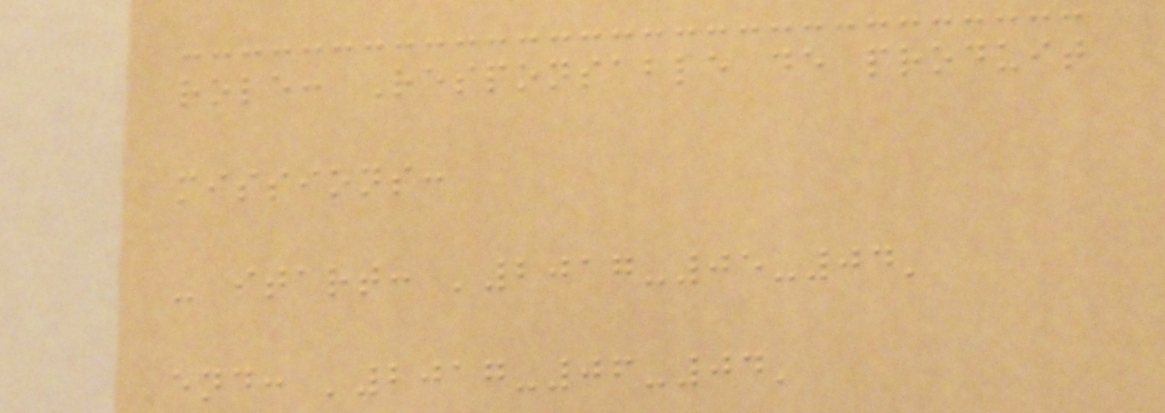role: Responsable de produit
missions:
- start: '2017-05-04'
end: '2017-06-04'
